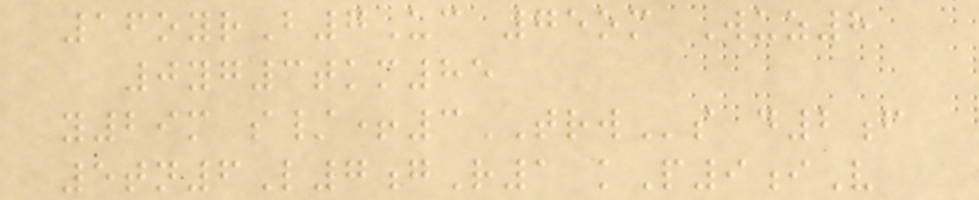16oyrB7Uc 75om Wuz8
0yg3tkm85
y29m s/+3TRWs d2f
5tn6L7gR1 kP9iV
